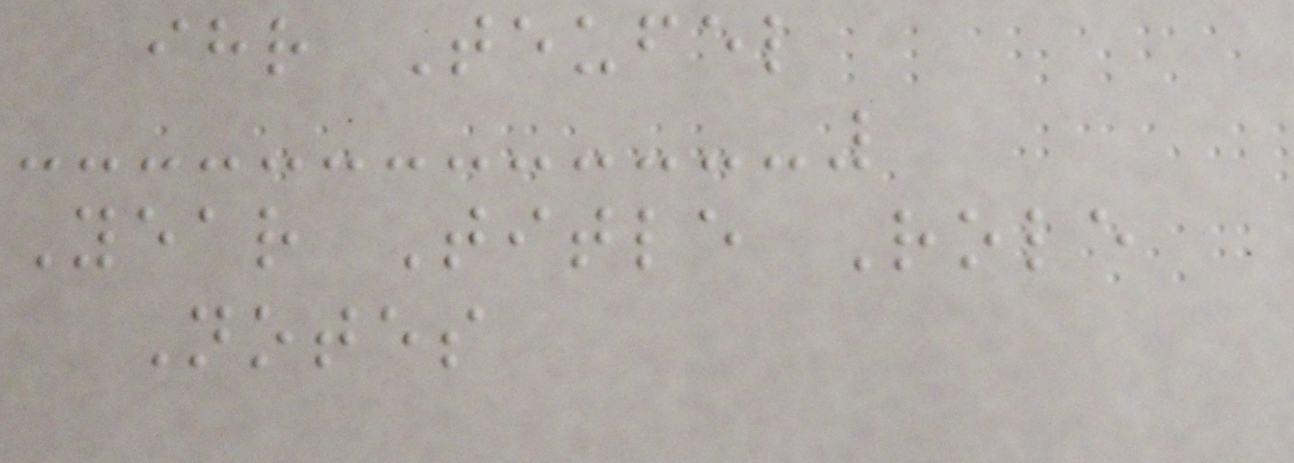ihr Teufel
Year Title Role
Notes
